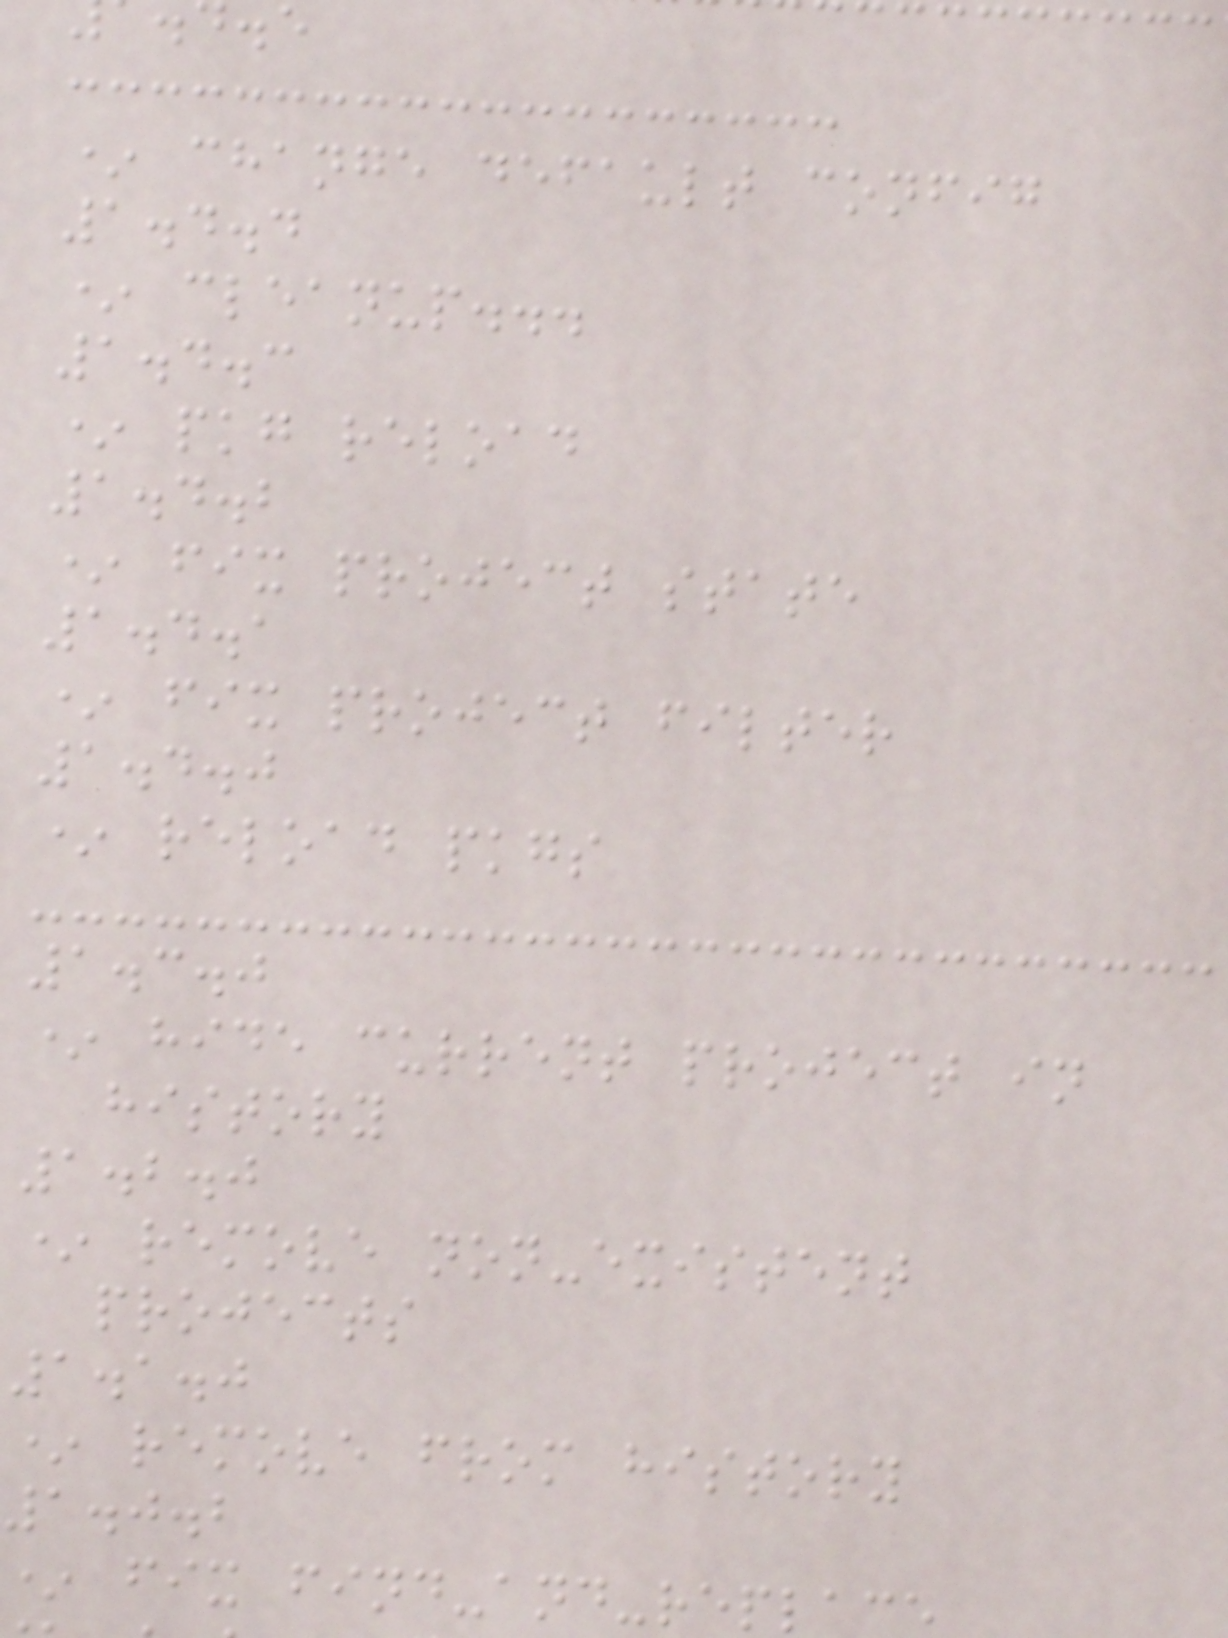* change default config
1.4.4
* cleanup...
1.4.3
* pkg reload
1.4.2
* fix project state
1.4.1
* fix project filter
1.4.0
* reload pkgs
1.3.0
* hide current project in
history
1.2.0
* remove non-existent
projects
1.1.0
* remove from history
1.0.2
* fix find-and-repla
